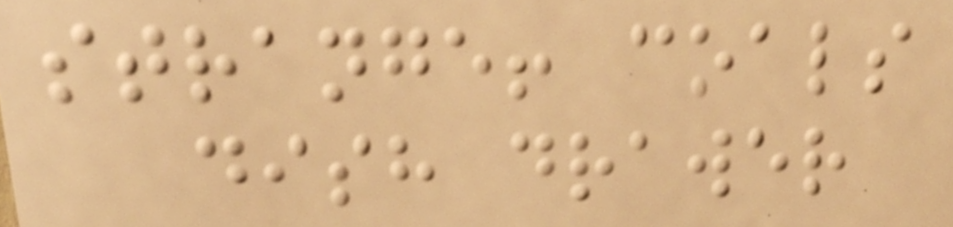strange! coals
dish drawer
